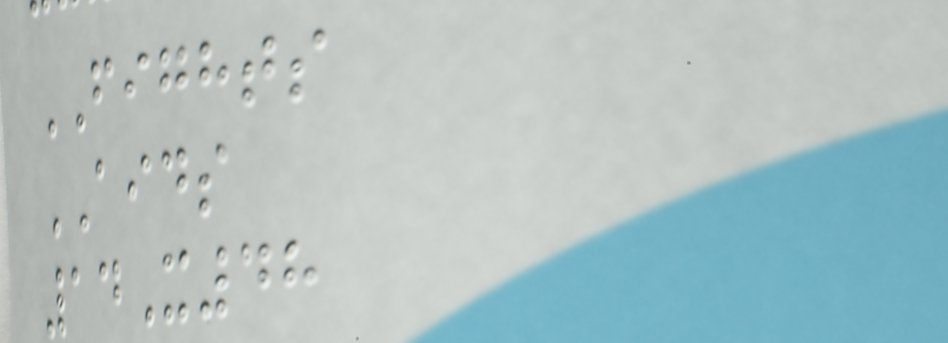FIGHTS
AIDS
14X48
